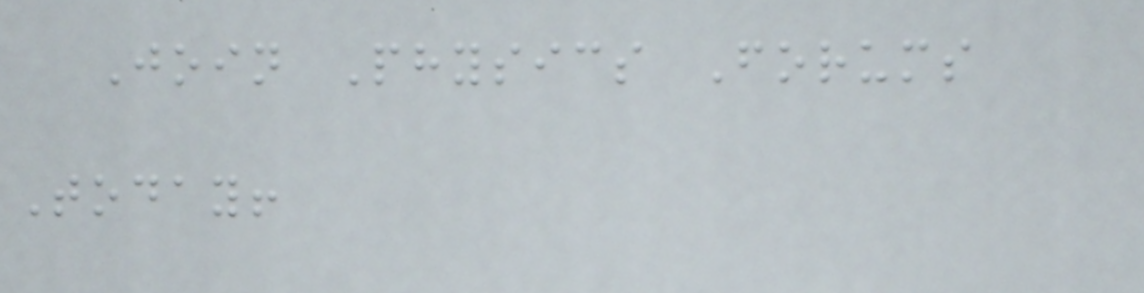Join Physics Forums
Today!
